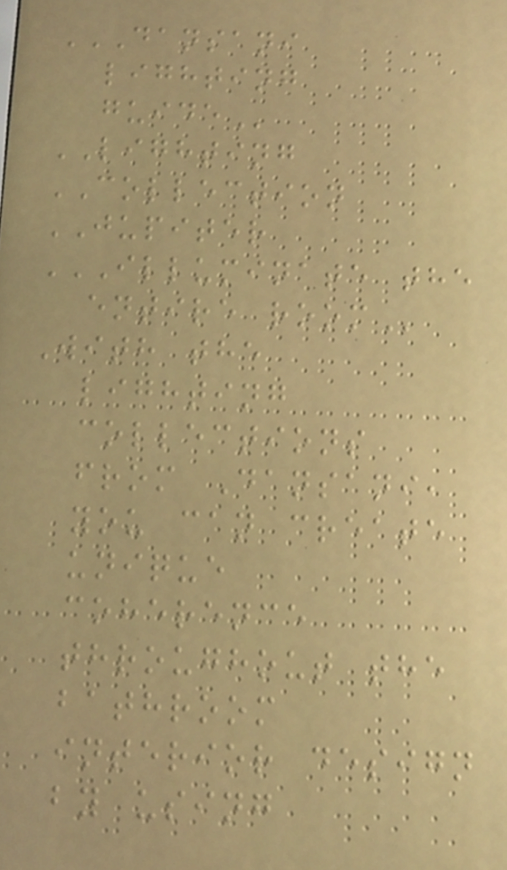DANSANI
LIGHTING
GUIDE
LIGHTING
COLLECTION
JUPITER
ILLUMINATE THE
ENTIRE ROOM
With the
lighting
collections
from Dansani,
you can create
unique
coherence
throughout the
bathroom
interior design
by using
